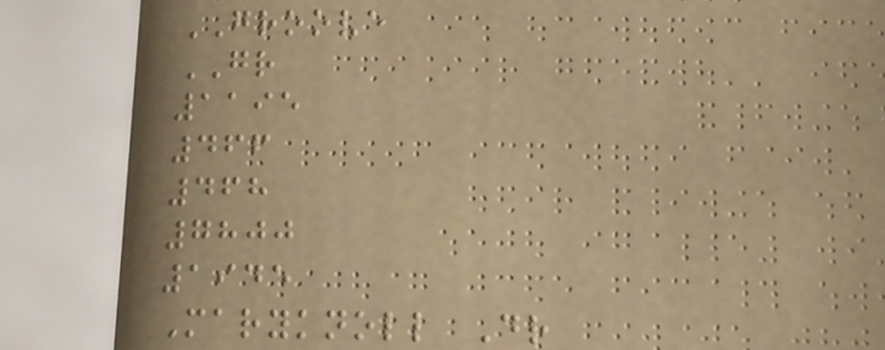GROOVE
GR
1195
466
468
7800
1945
Maryknoll Dr
